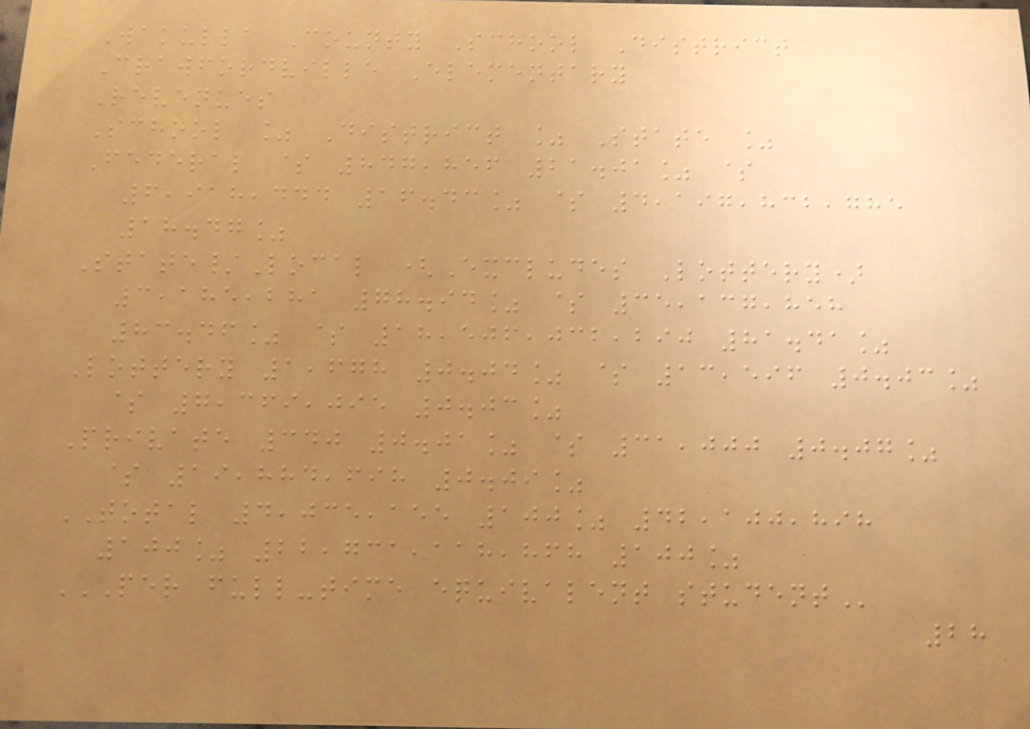Wakulla County School District
Crawfordville Elementary
Revenues
School % District % State %
Federal $ 847,856 21.01% $
6,918,444 16.43% $ 4,197,832,785
18.47%
State/Local (Excludes Lottery)
3,185,281 78.94% $ 35,137,858
83.46% $ 18,506,032,290 81.41%
Lottery 1,678 0.04% $ 13,596 0.03%
$ 7,369,095 0.03%
Private 340 0.01% $ 31,000 0.07%
$ 19,884,698 0.09%
TOTAL 4,035,155 100% 42,100,898
100% 22,731,118,868 100%
PER FULL-TIME EQUIVALENT STUDENT
28
